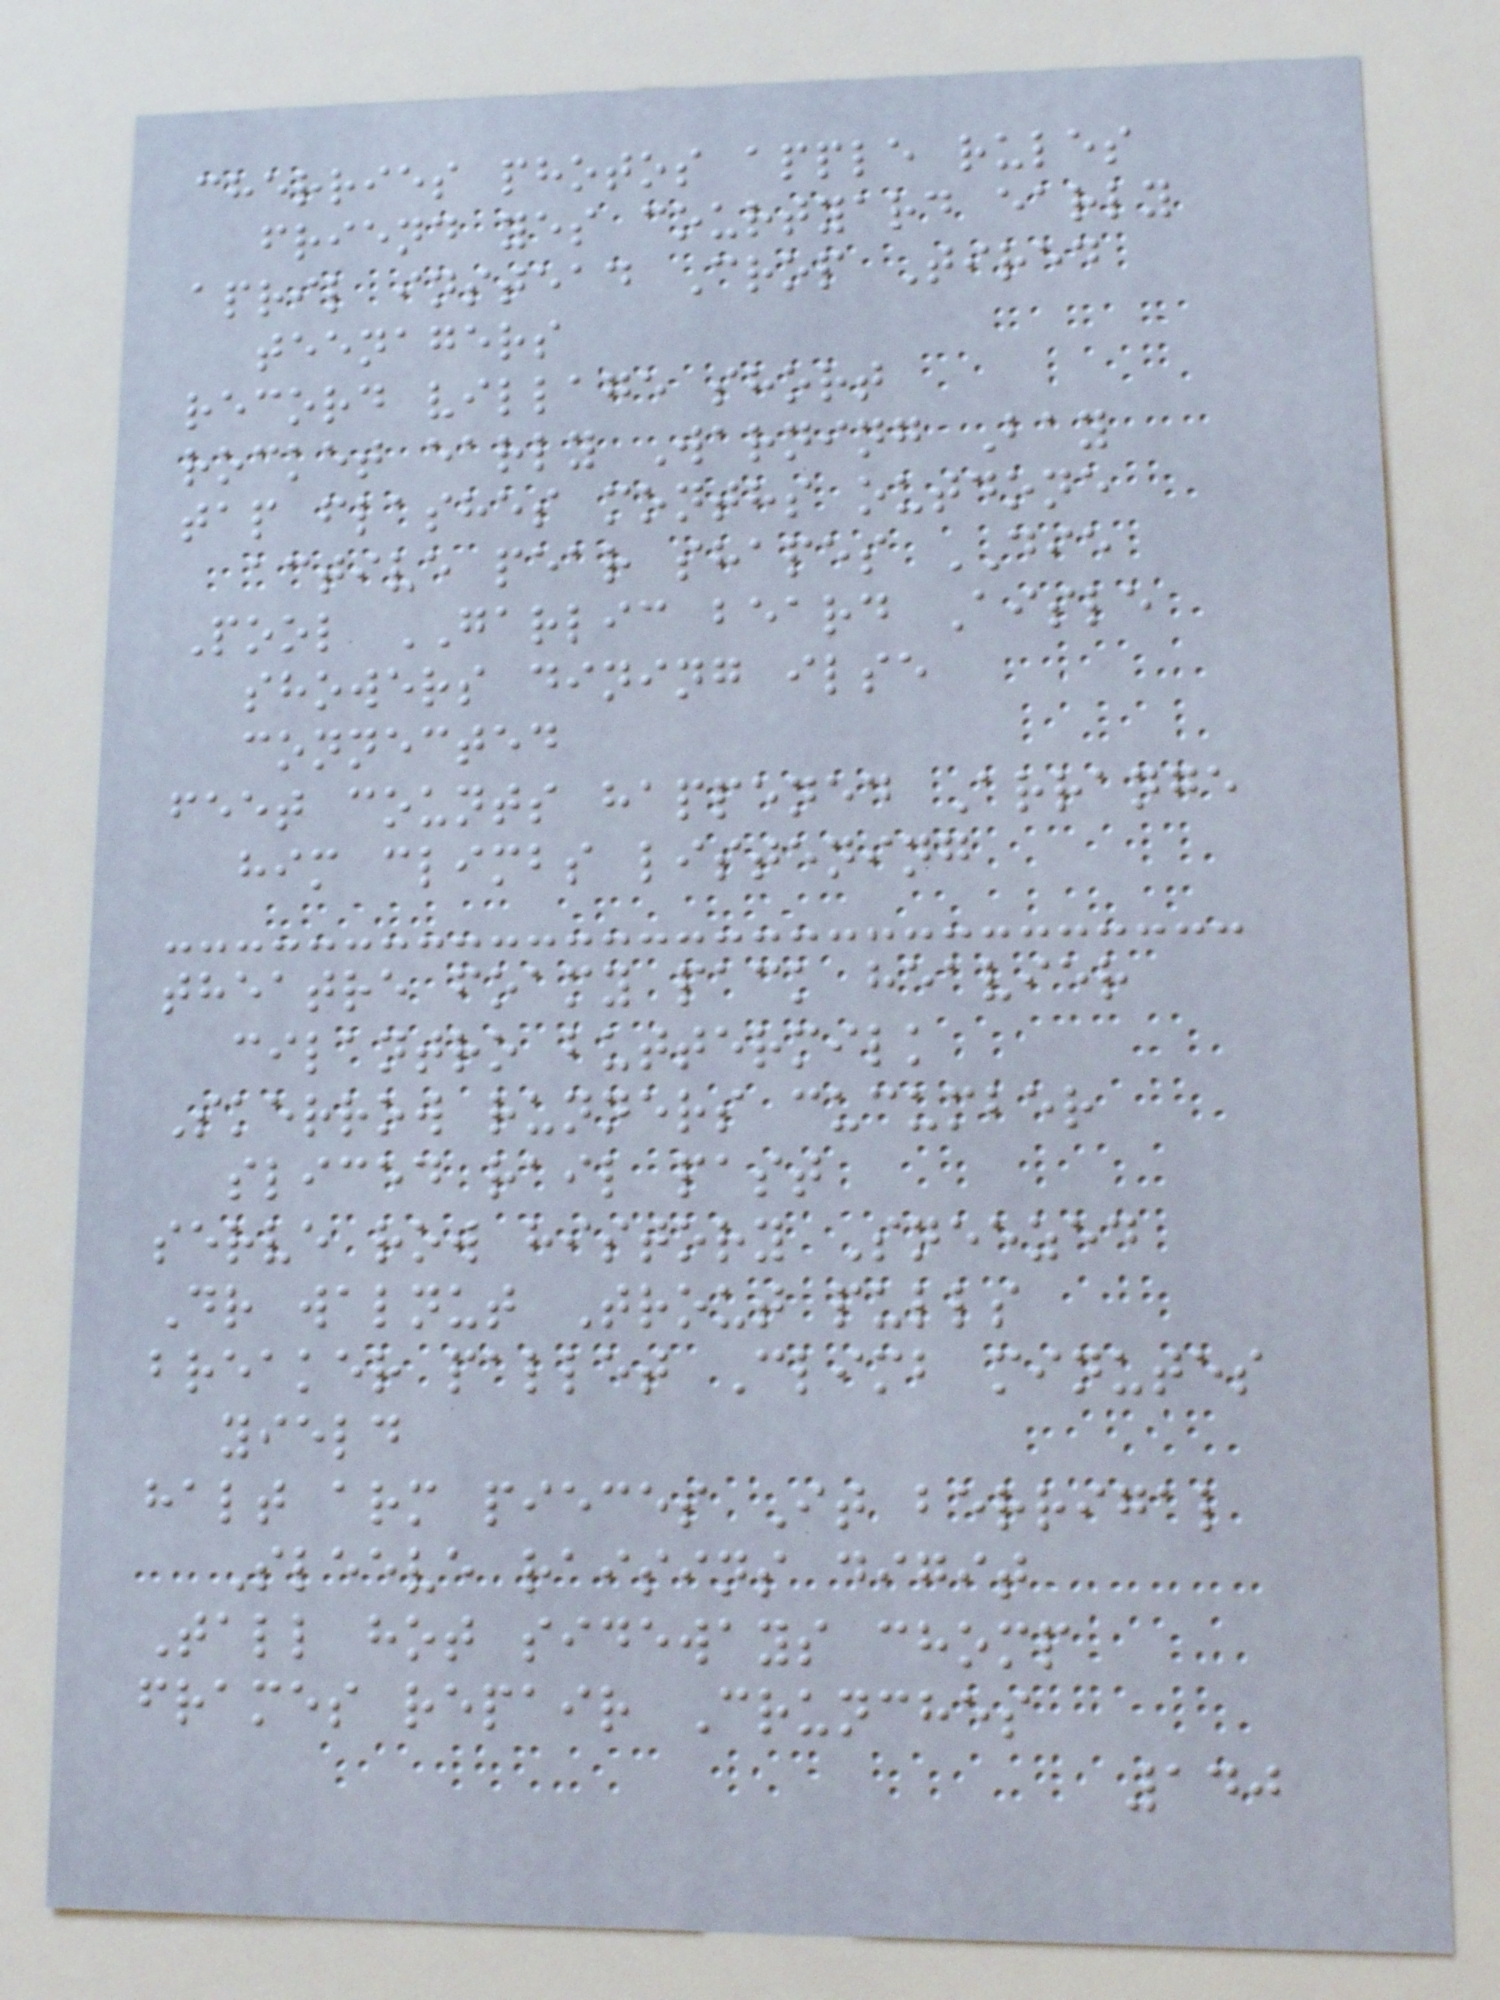cherries photos apple rules
friend yes courtyard early
april instead Crop Tired
teenagers
record village short
rocket early Warning Bay
tap flashes months outdone
active pear shapes DIE
Pool GARLIC beard Aisle
showers dining ilse
connected
feet counts happened Arrange
him climbs listening
theatre foamy pack heavier
cilantro buttermilk
Skerrow runners cucumber
sliced rail past
serve row history Sneezed
Dr walnut Trout pulls
breaker pallet Climb minutes
yield
halt arm pieces It berrigal
Sleeve raisins digit
Tall hot sideways chomp
frames repair Crunches
140
